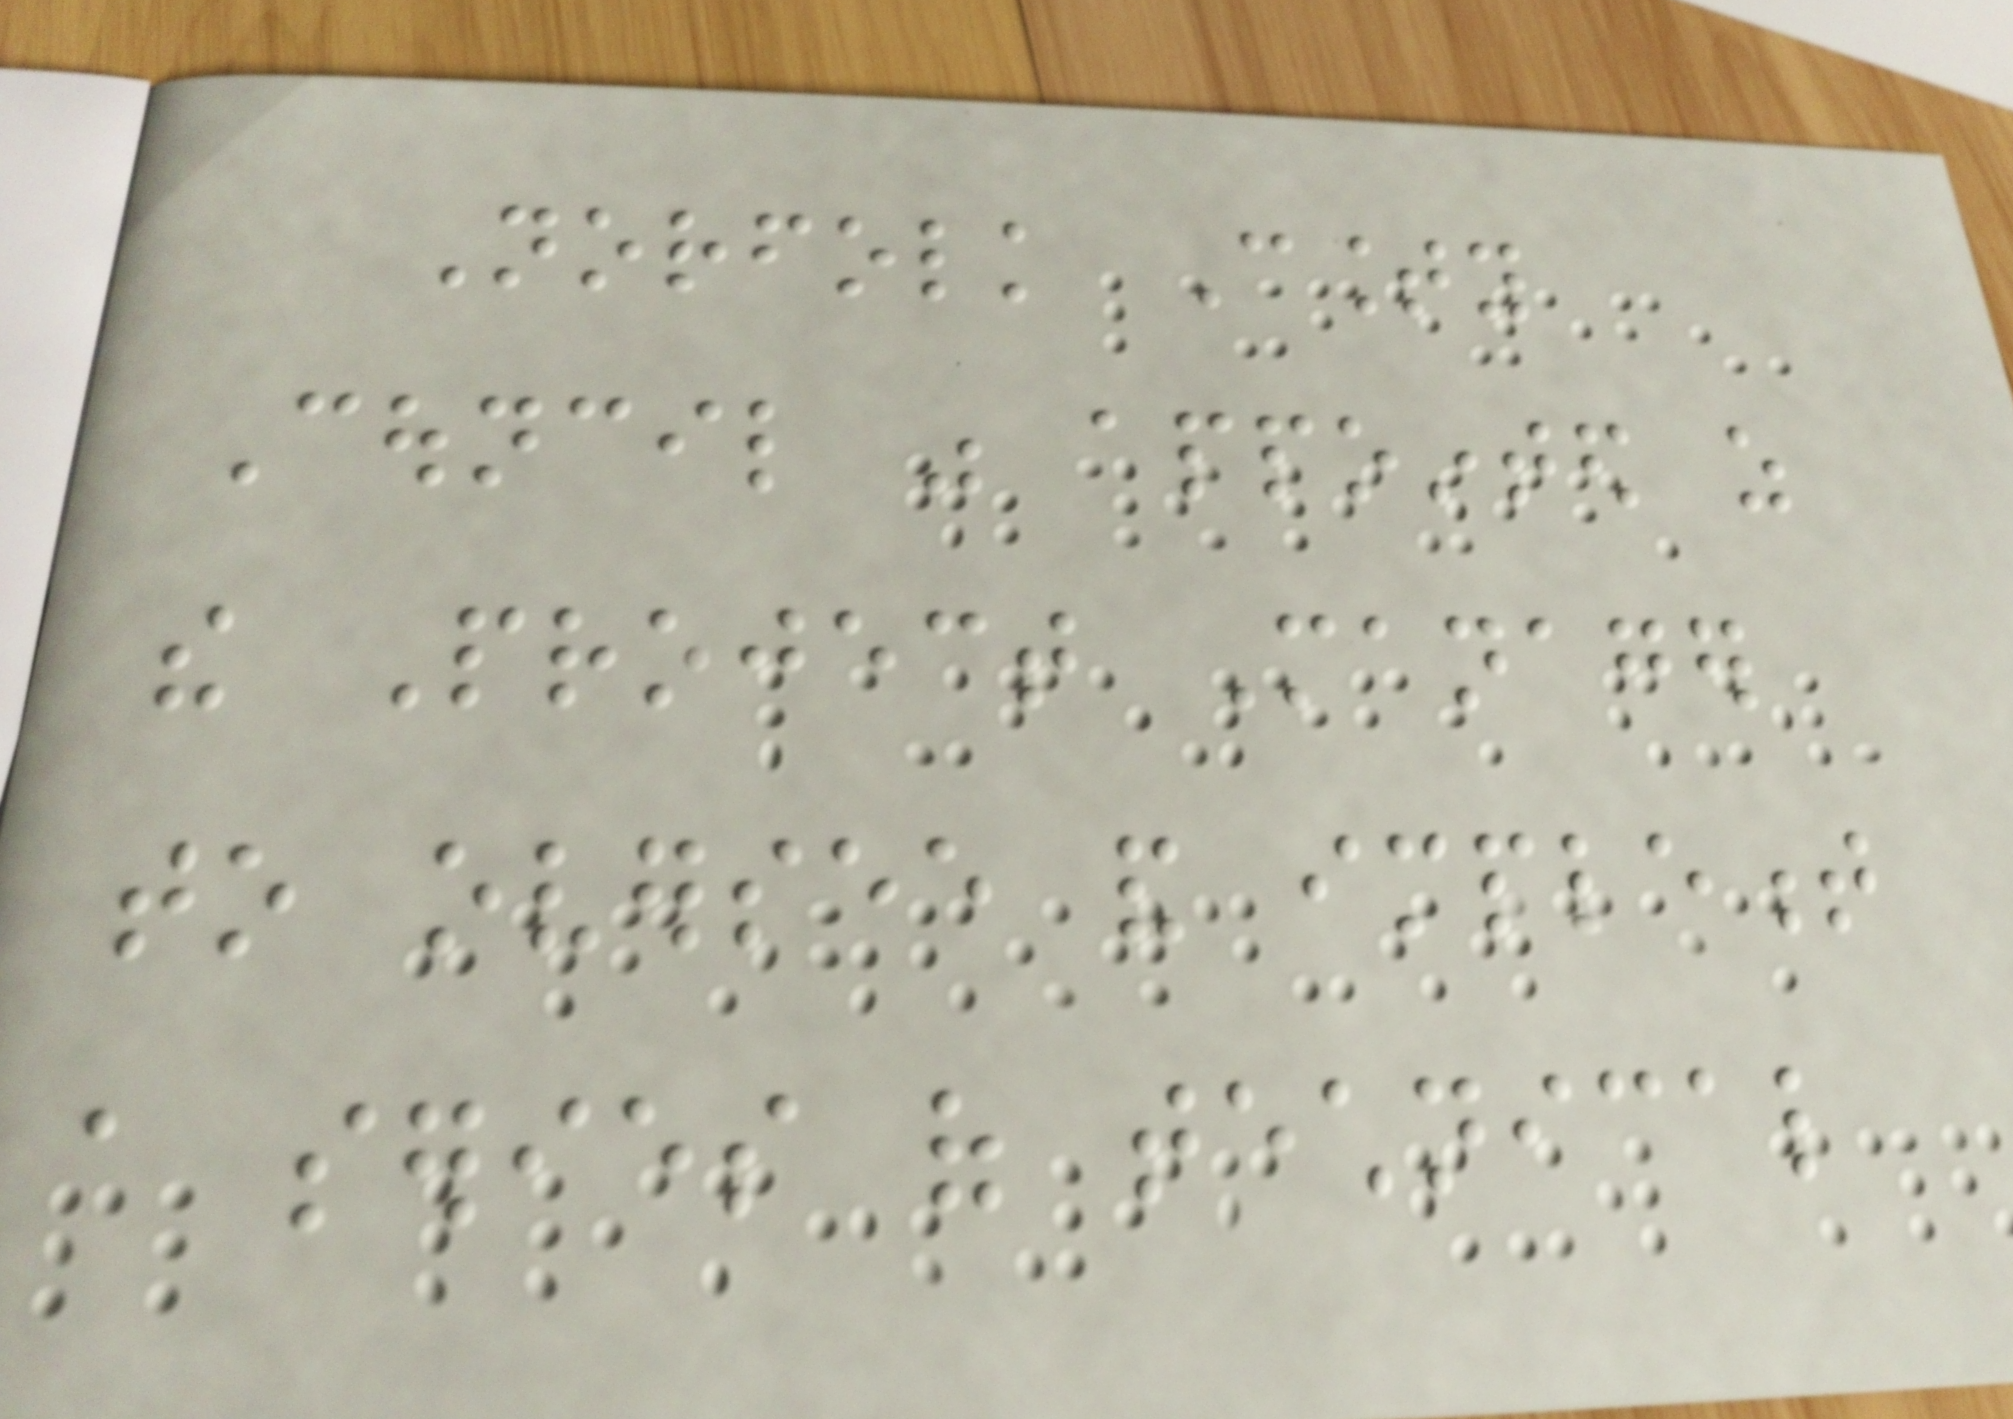Norfolk County
Council was appointed as
the Project Manager
to oversee and implement
a series of technical
